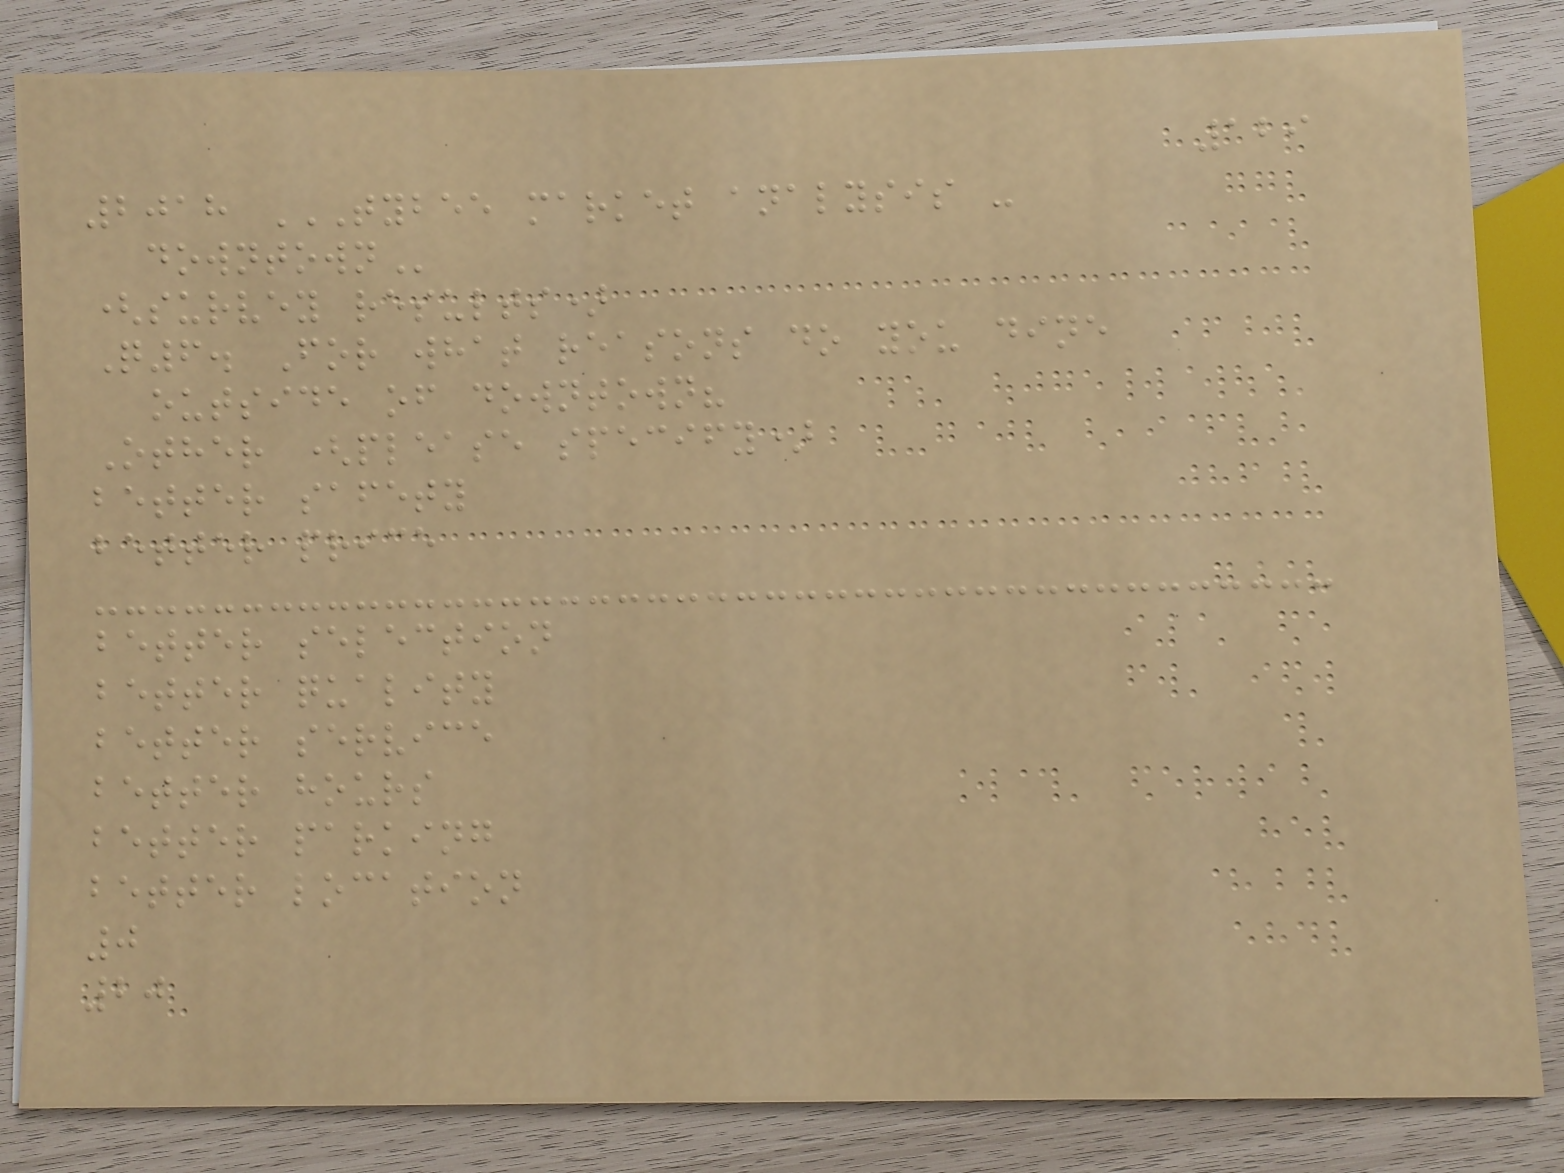129
2018 TYBEE MARKET ANALYSIS -
DOWNTOWN
(survey results)
Q6. For what reasons do you dine
outside of downtown?
Other (please specify)
better safety
better price
better selection
better quality
better service
better hours
better parking
better location
0
20
